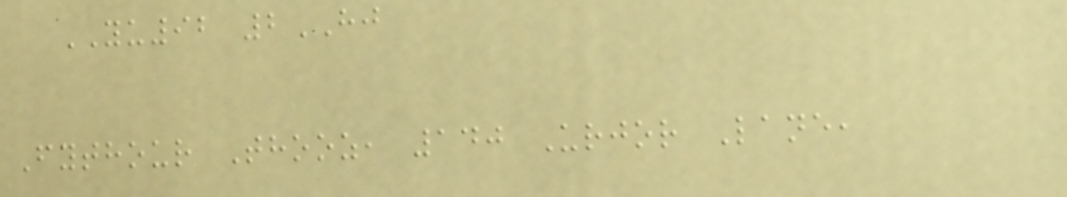YU92 2HJ
Fythour Thooz, 140 Urjor Lane,
